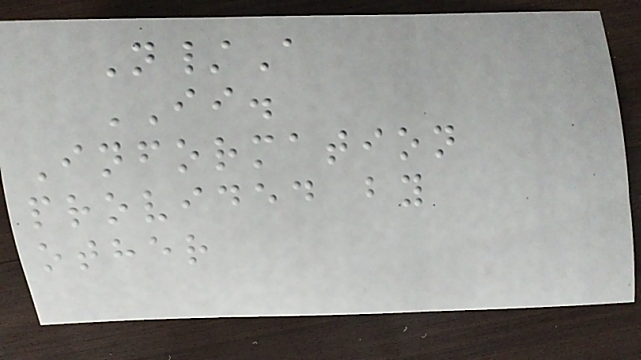N/A
II.
Information
provided by
other
